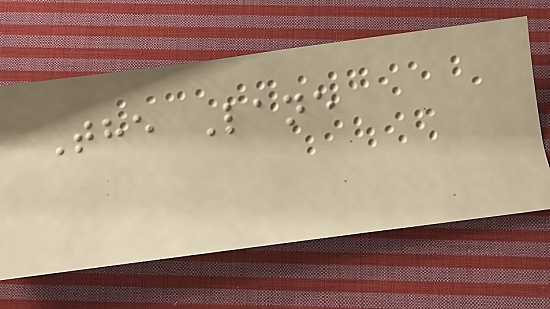The Lane
